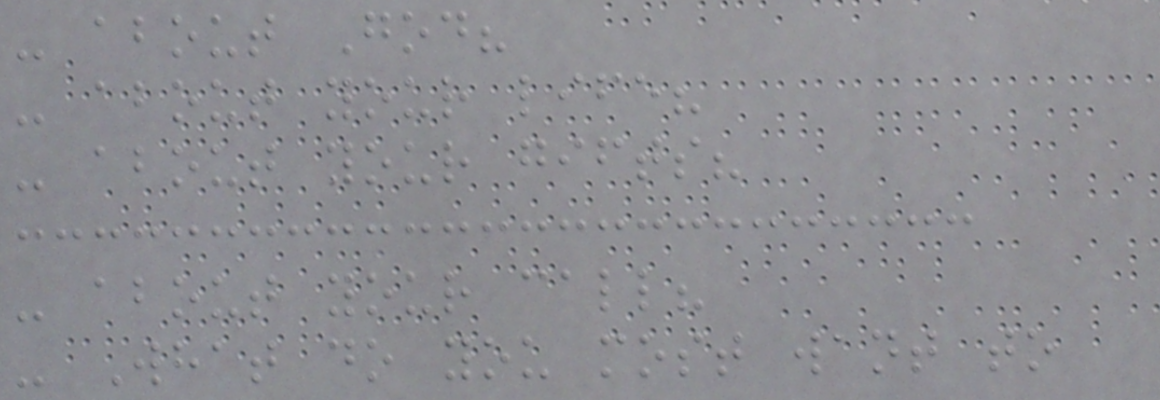- about God?
- about your life?
- about your gifts?
- about your call?
- What do you most want to
